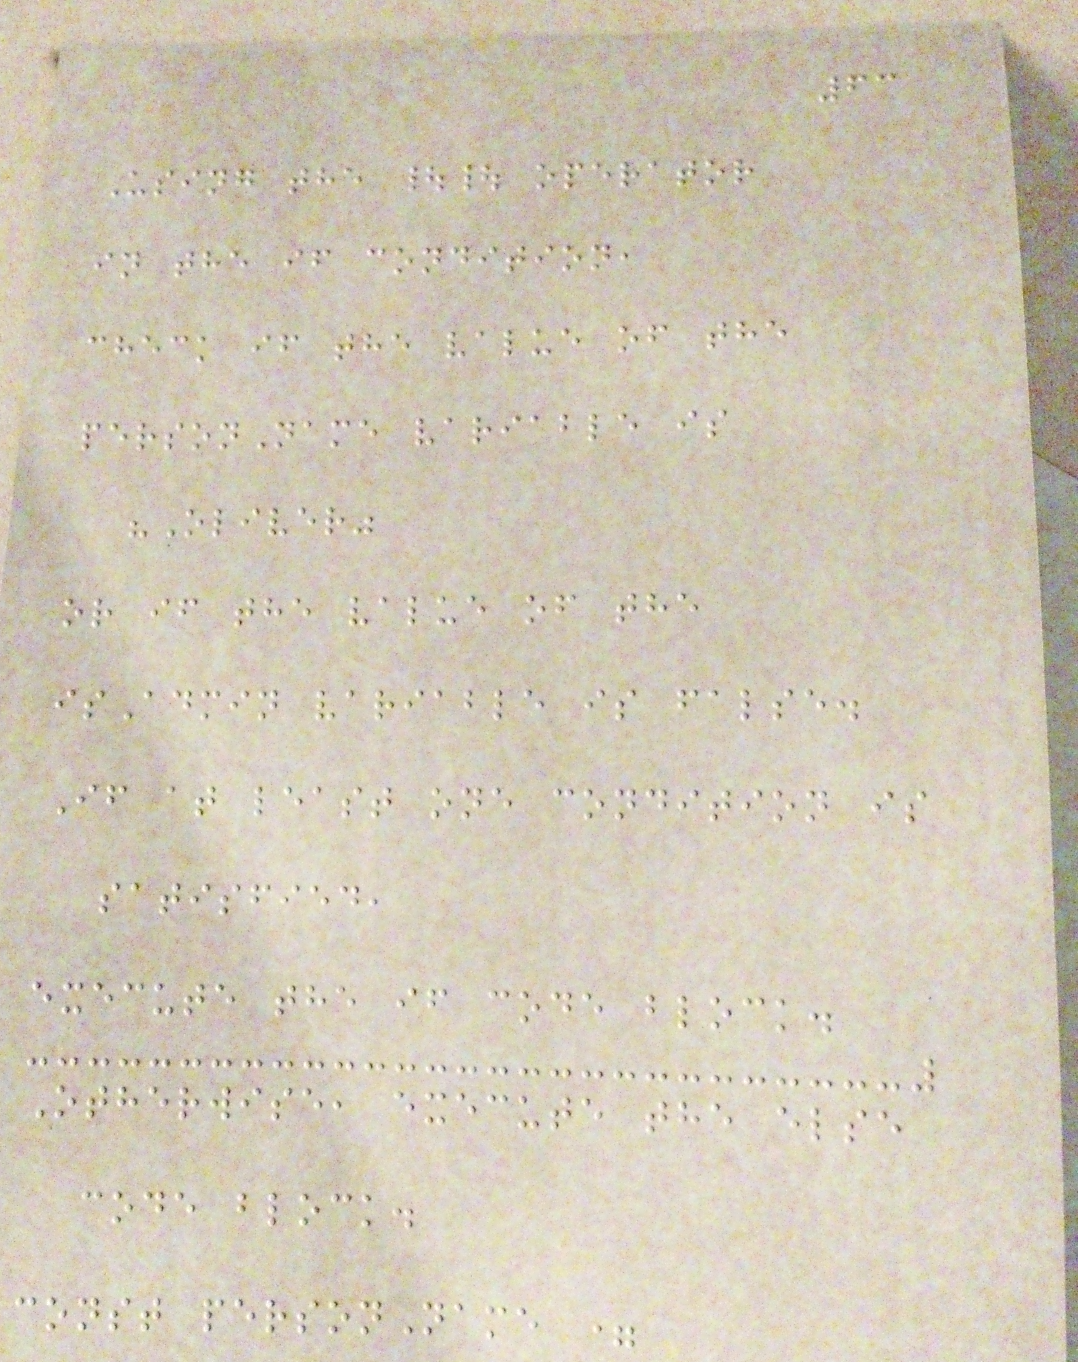63
Using the || operator
in the if condition,
check if the value of the
personName variable is
"Oliver"
or if the value of the
isAdmin variable is false.
If at least one condition is
satisfied,
execute the if code block.
Otherwise, execute the else
code block.
const personName =
